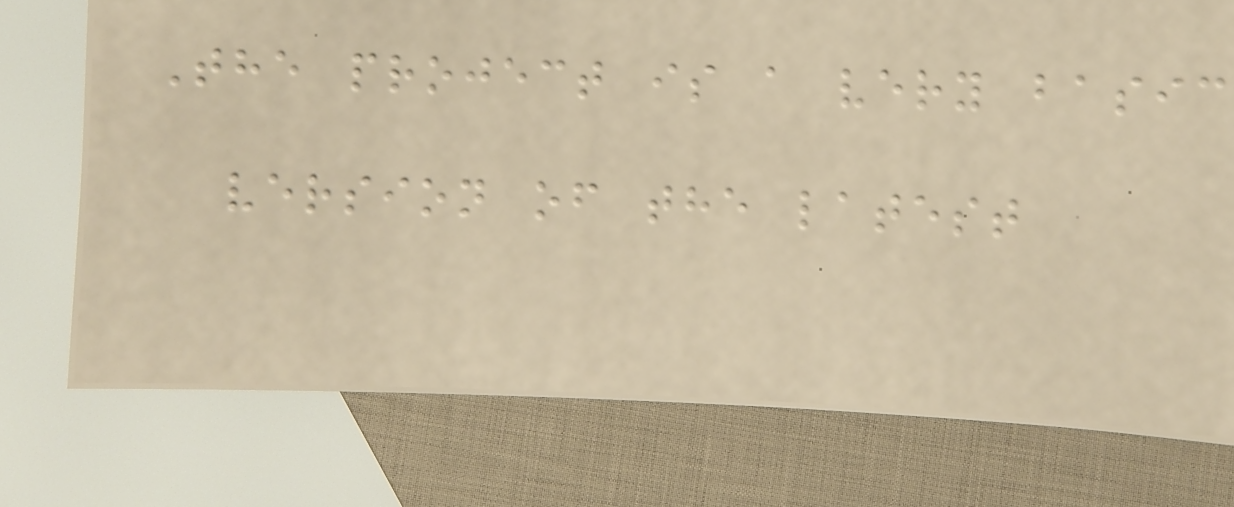The project is a very basic
version of the latest
